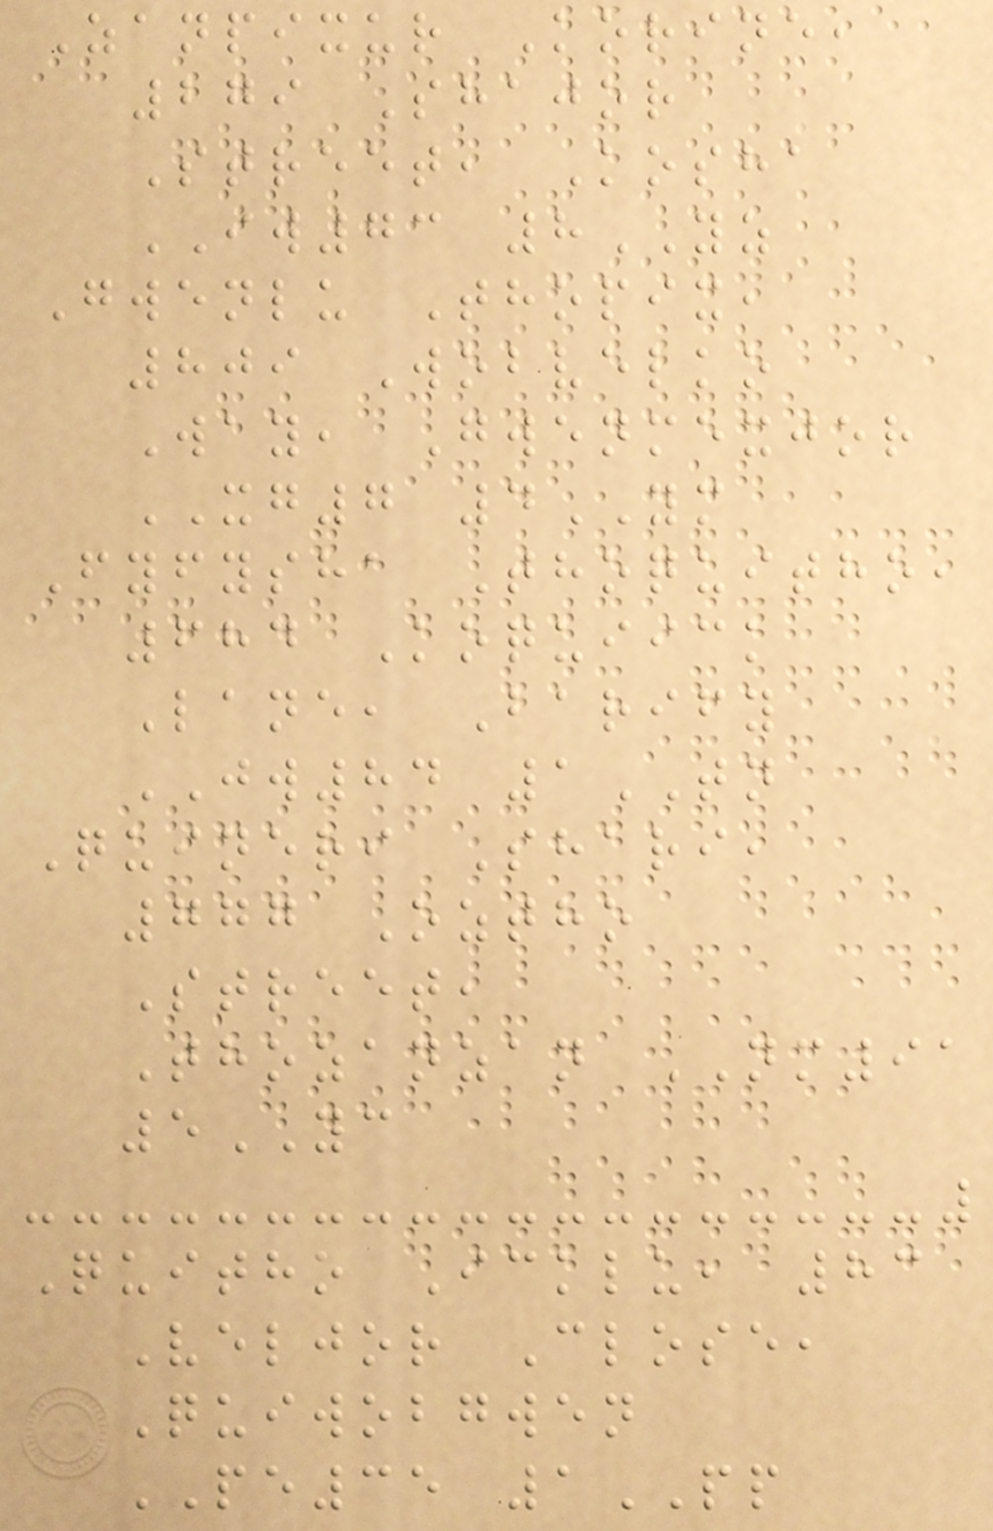Zanpixur Korine,
279 Shajor
Street, Kosha
IW73 8YZ
Gwenlu Thopix,
809 Wobvelko
Way, Gwenmexjor
XG7 4YM
Fyfysha Thoquitho,
684 Koquiick
Lane, Barify
JW84 1TN
Quineri Shari,
777 Oztho
Street,
Thozanzan NM91
5YC
Quitho Icklu, 83
Veljor Close,
Quiwobgwen
PE35 1PP
